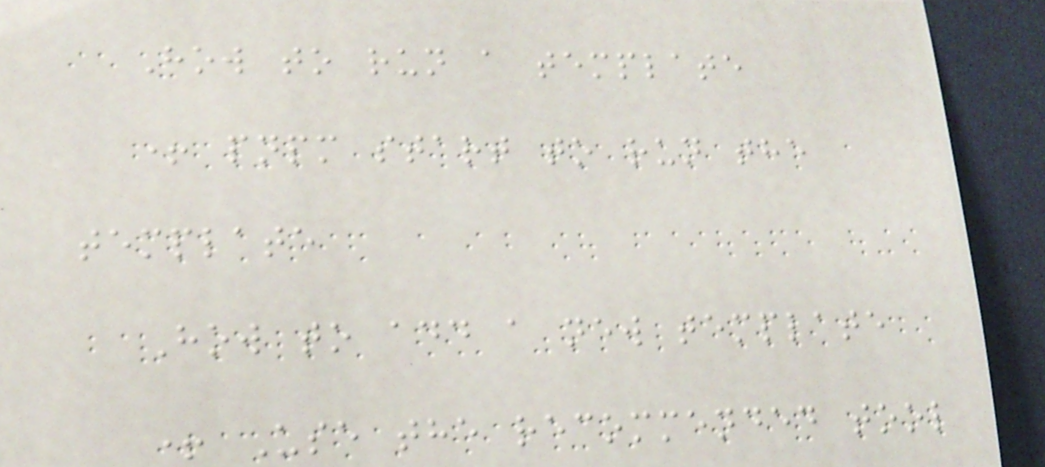How to run a template
+ pnpm start to run the
template
How to add a new template
+ Use the recommended tool
